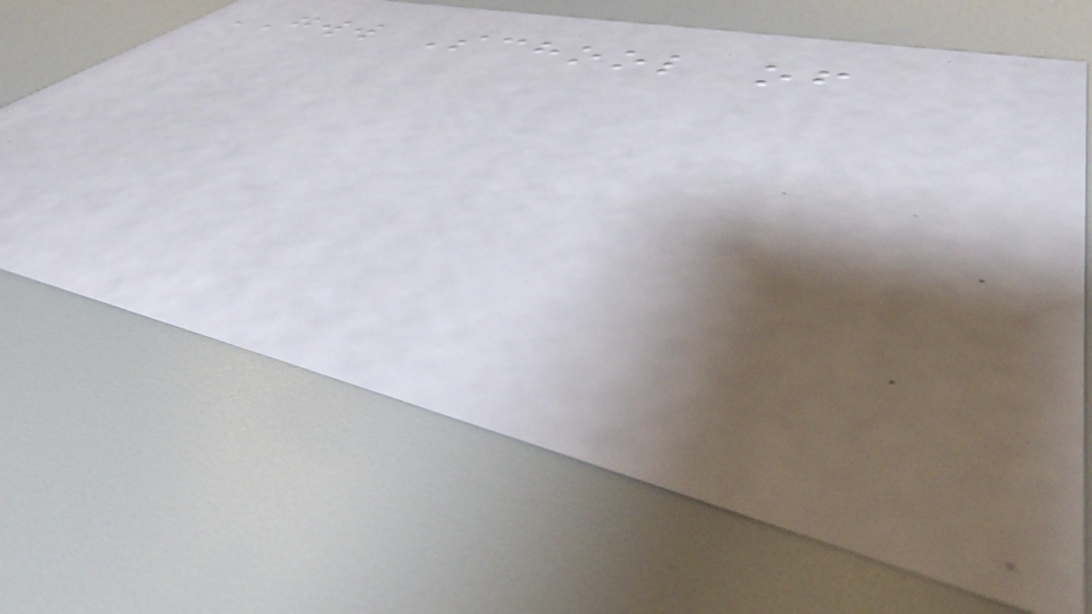GWW School of
